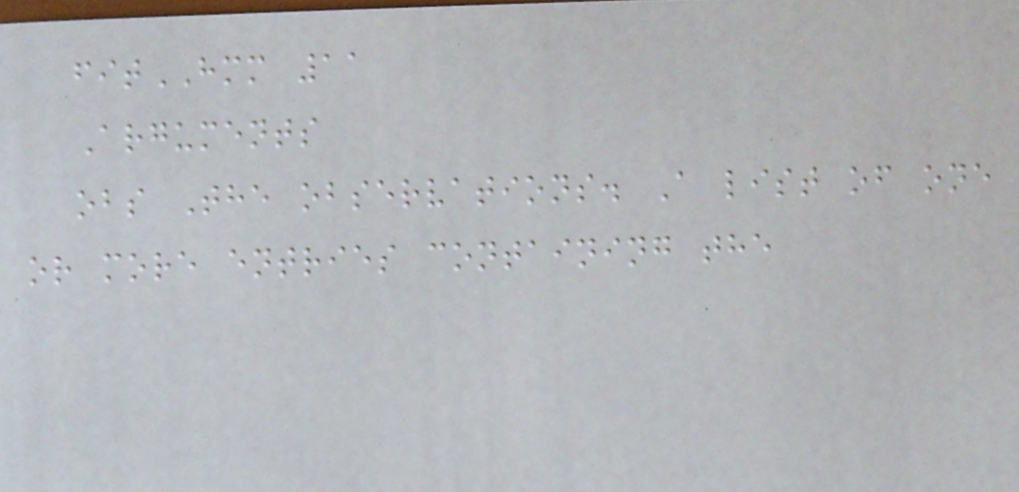fitHMM 11
Arguments
obs The observations. A list of one
or more entries containing the
